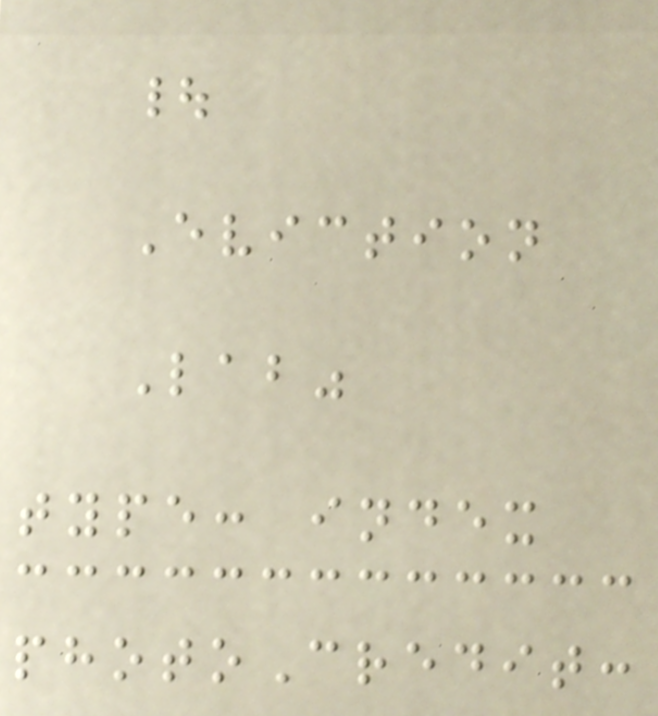|
Eviction
Lab"
type: index
photoCredit:
